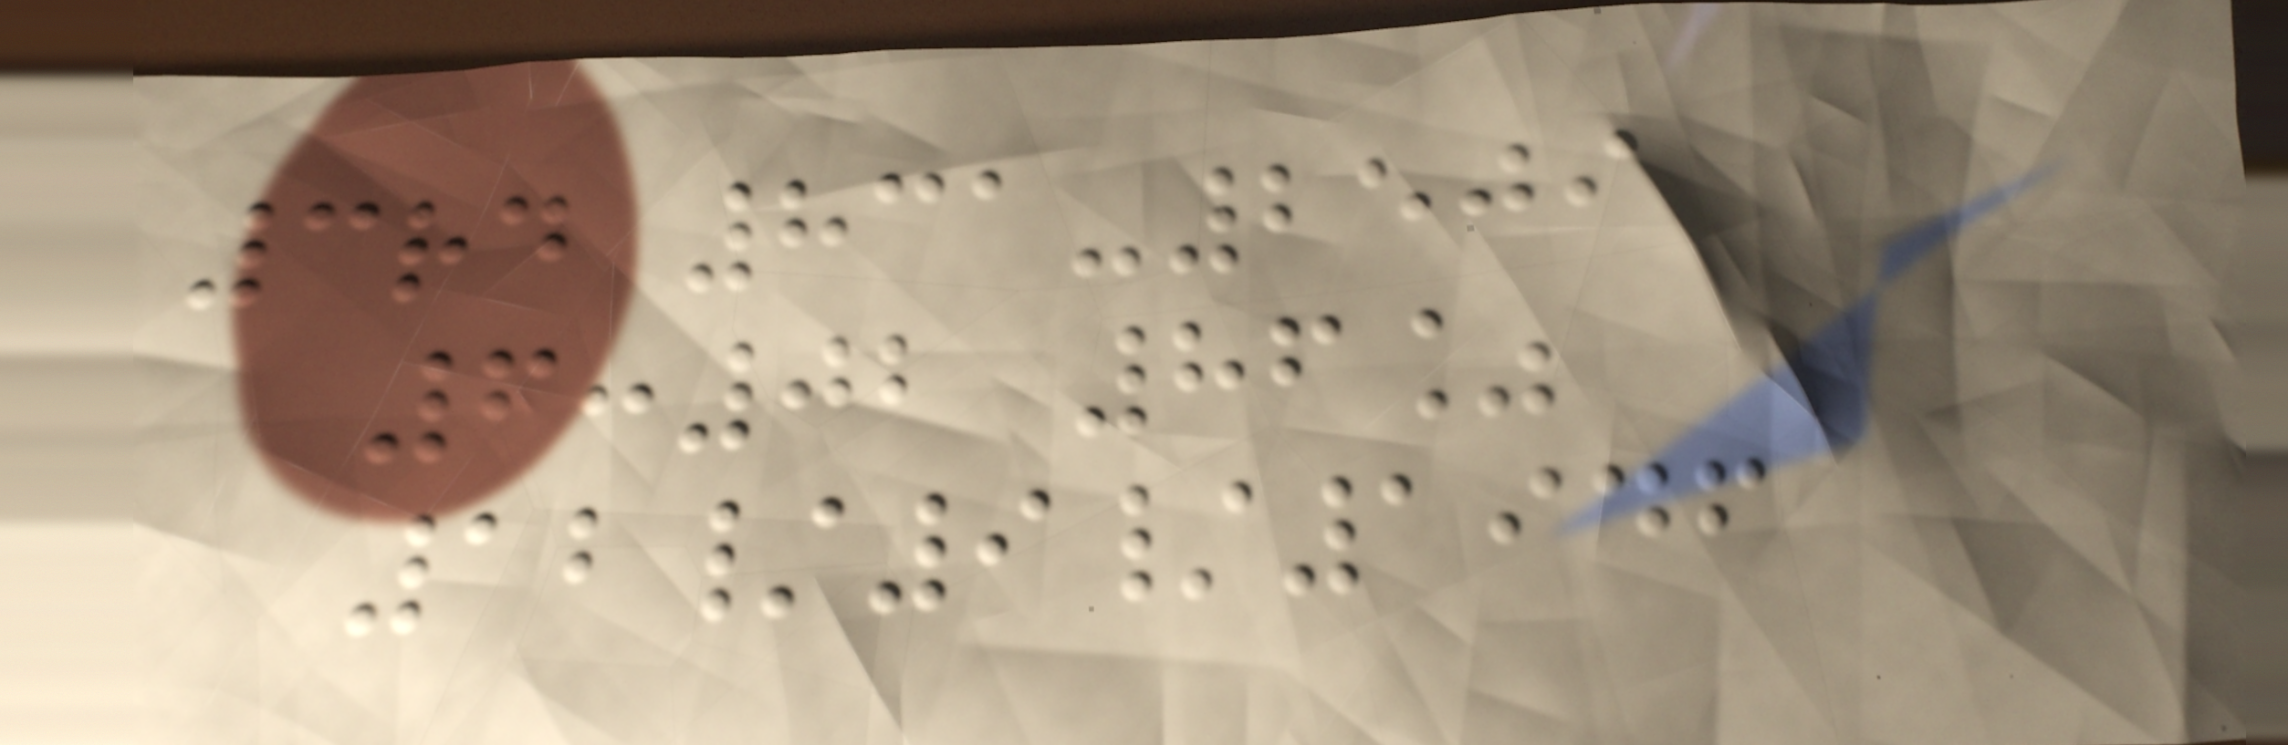3rd 831-2509
6:02 86%
12/9/1946
